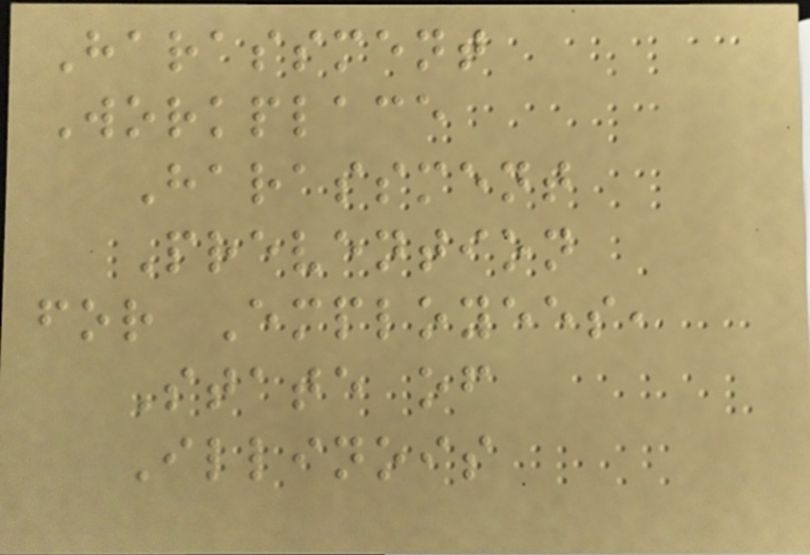Harassment
Workplace
Harassment
Prevention
for Employees,
State of
Illinois
